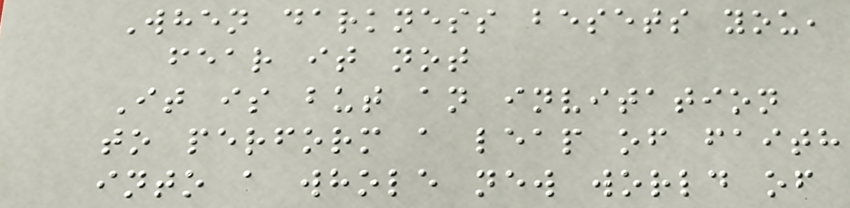When darkness besets you,
fear it not
It is but an invitation
to perform a leap of faith
into a whole new world of
